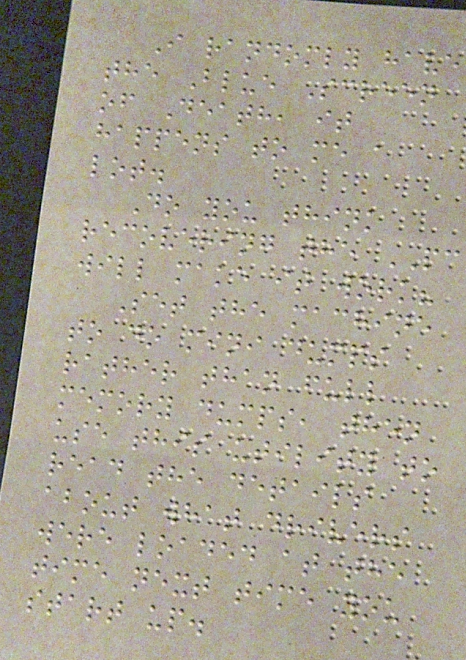I randomly have
the Blue Screen
of Death, it
happens to me a
lot.
Do you think
recovering the PC
will make it work?
Set the machine
to do mini dumps
rather than full
memory dumps, then
use this utility to
read the details
about what drivers
were loaded at the
time next time you
start up.
